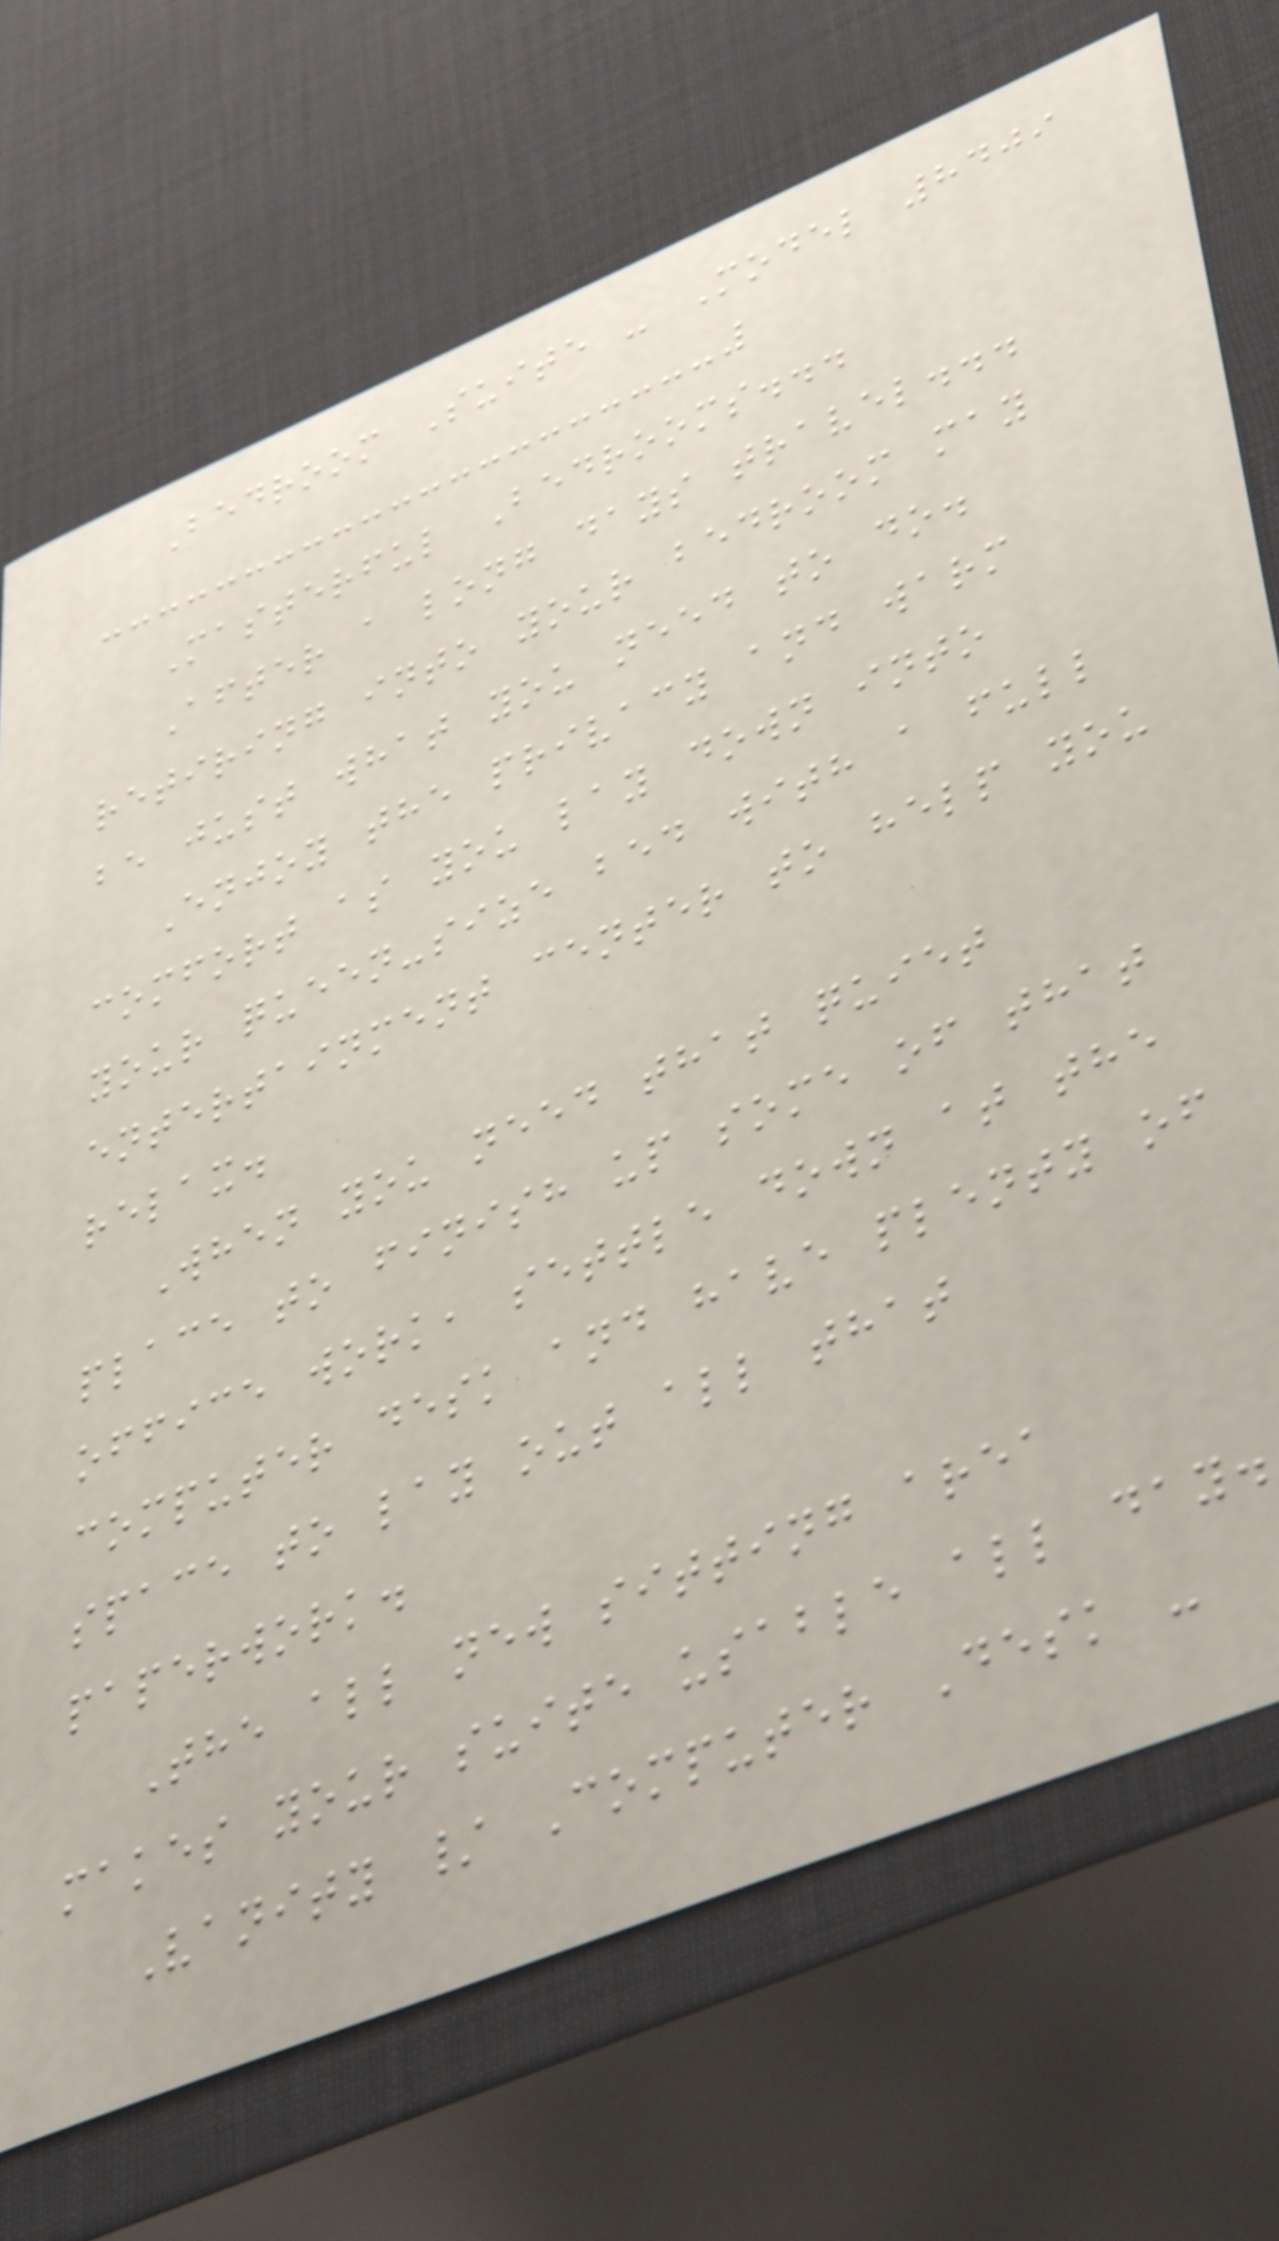Bedroom Suite - Model 8409
Masterful Bedrooms...
After a long days travel...
retiring into your bedroom may
be just what you need to do.
Enjoy the privacy and warm
comfort as you lay down into
your queen-size bed with a full
entertainment center to help you
relax.
When you need that quiet
place to finish up some of that
office work, settle down at the
computer desk and have plenty of
space to lay out all that
paperwork.
The all new sitting area
makes your suite usable all day.
Vanity / Computer Desk -
